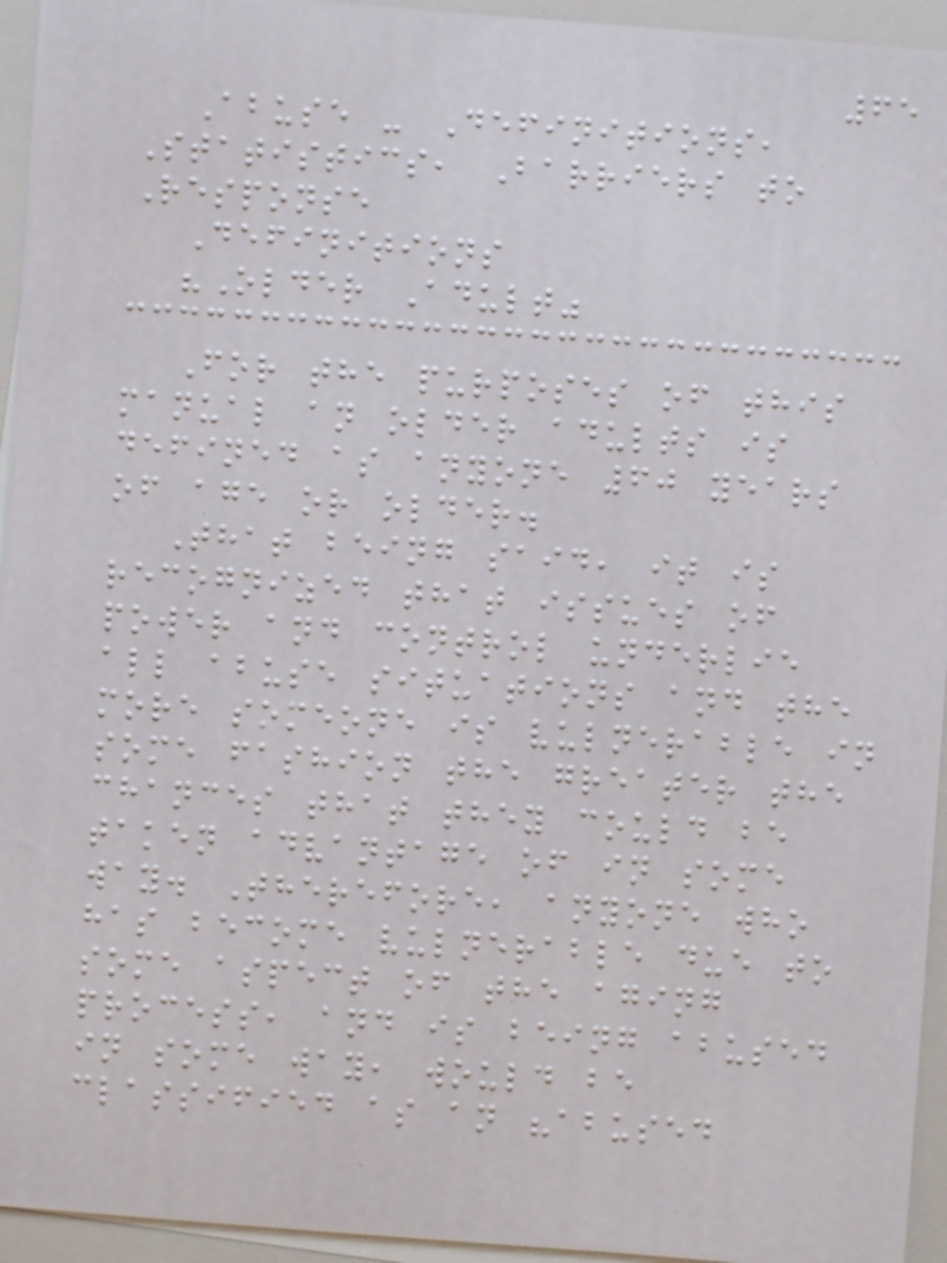65
Abuse - Definitions,
Statistics, Barriers to
Response
Definitions
"Older Adult"
For the purposes of this
manual an older adults is
defined as anyone 60 years
of age or older.
That being said, it is
recognized that issues of
power and control underlie
all abuse situations and the
more someone is vulnerable in
some fashion the greater the
chances that they could be
taken advantage of in some
way. Therefore, anyone who
has become vulnerable due to
some aspect of the aging
process, and is being abused
in some way, would be
classified as an "abused
